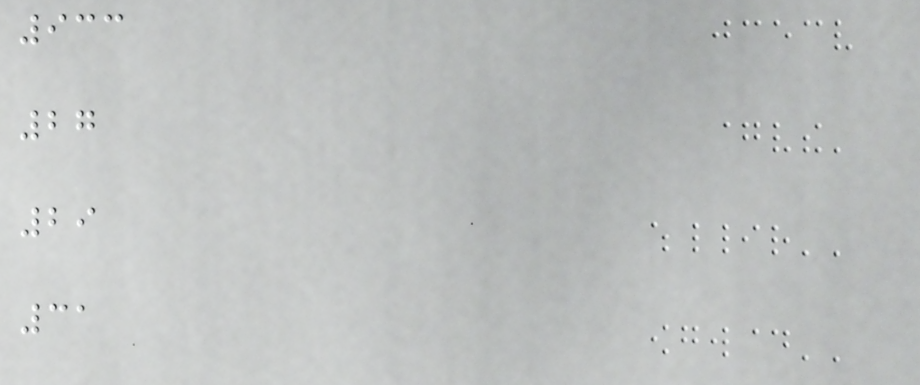933
27
29
31
